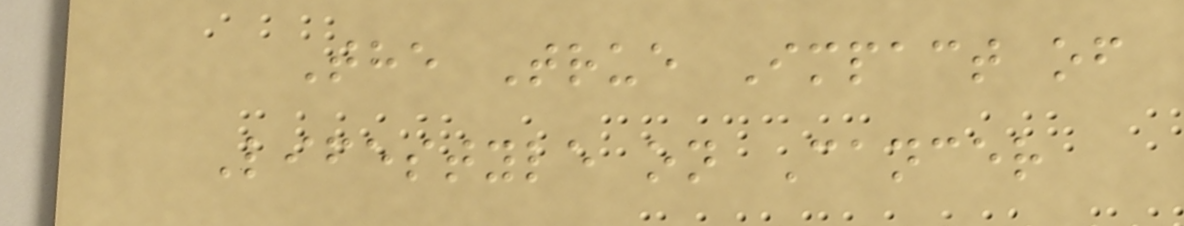The True Impact of
Lifestyle on Cancer
